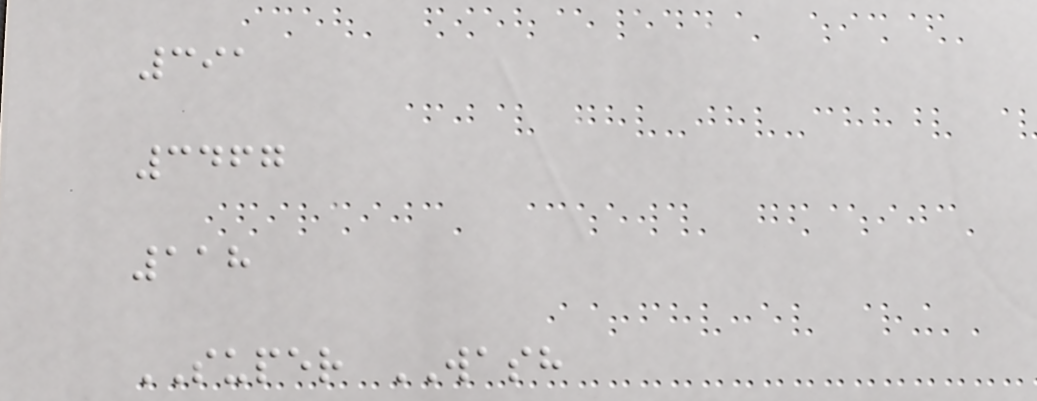391
3467
118
SUPER WASH
